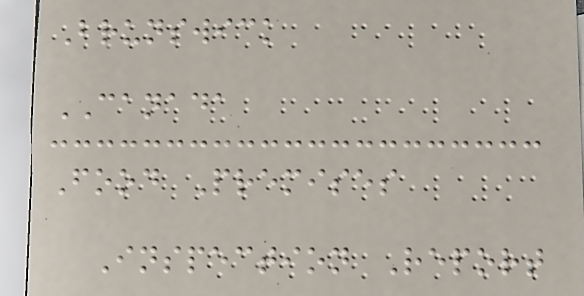Brunswick
CANADA
Food Premises
Inspection Report
